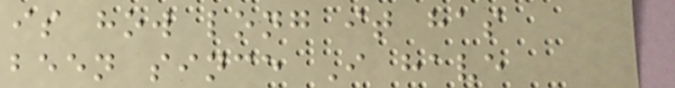is how long it has
been since I have
